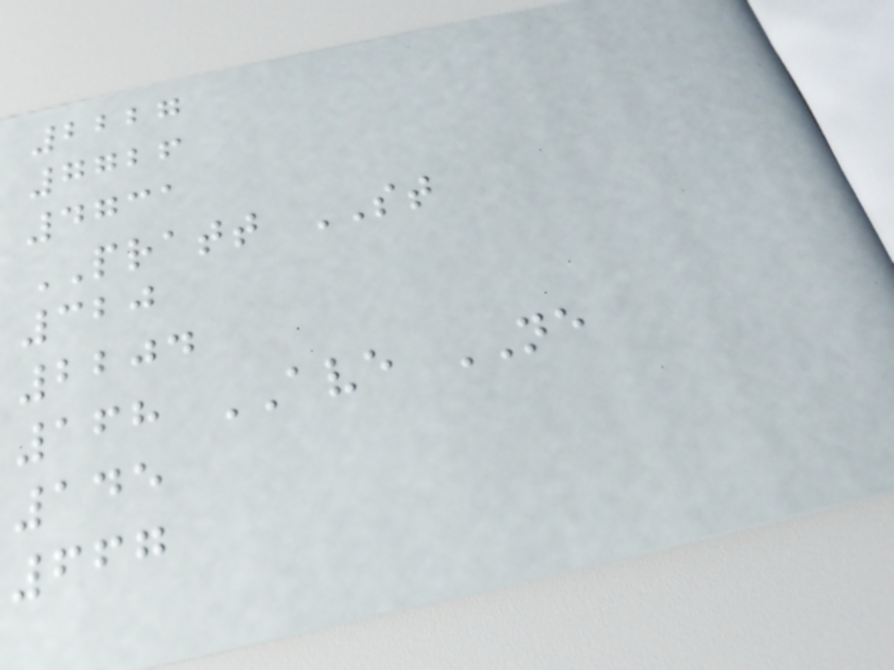2227
7726
4731
PRATT ST
320
2204
168 AVE NE
145
667
